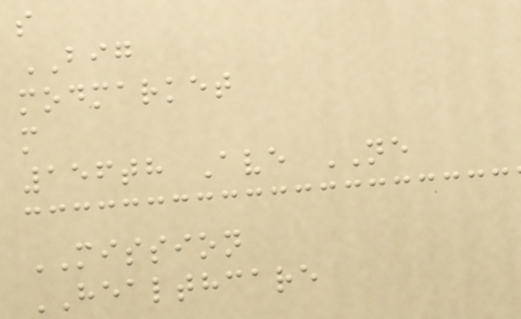s
BIG
modmarket
m
156th Ave NE
MISSION
HEALTHCARE
